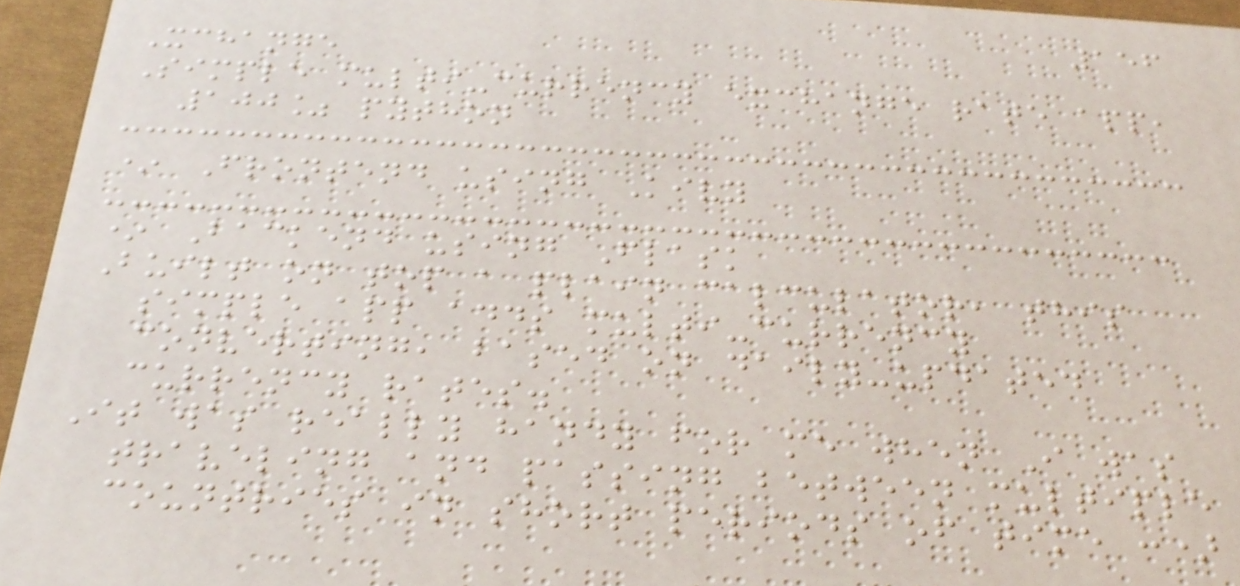156
Xchange
Simple multi-currency exchange rate app,
100% python
* Frontend using Kivy
* Backend using Flask
Built on top a plain calculator, this
simple app adds multi-currency
converting, based on daily-updated
currency rates.
It was really handy for me when I was
traveling and passing between multiple
countries in short periods of time :)
